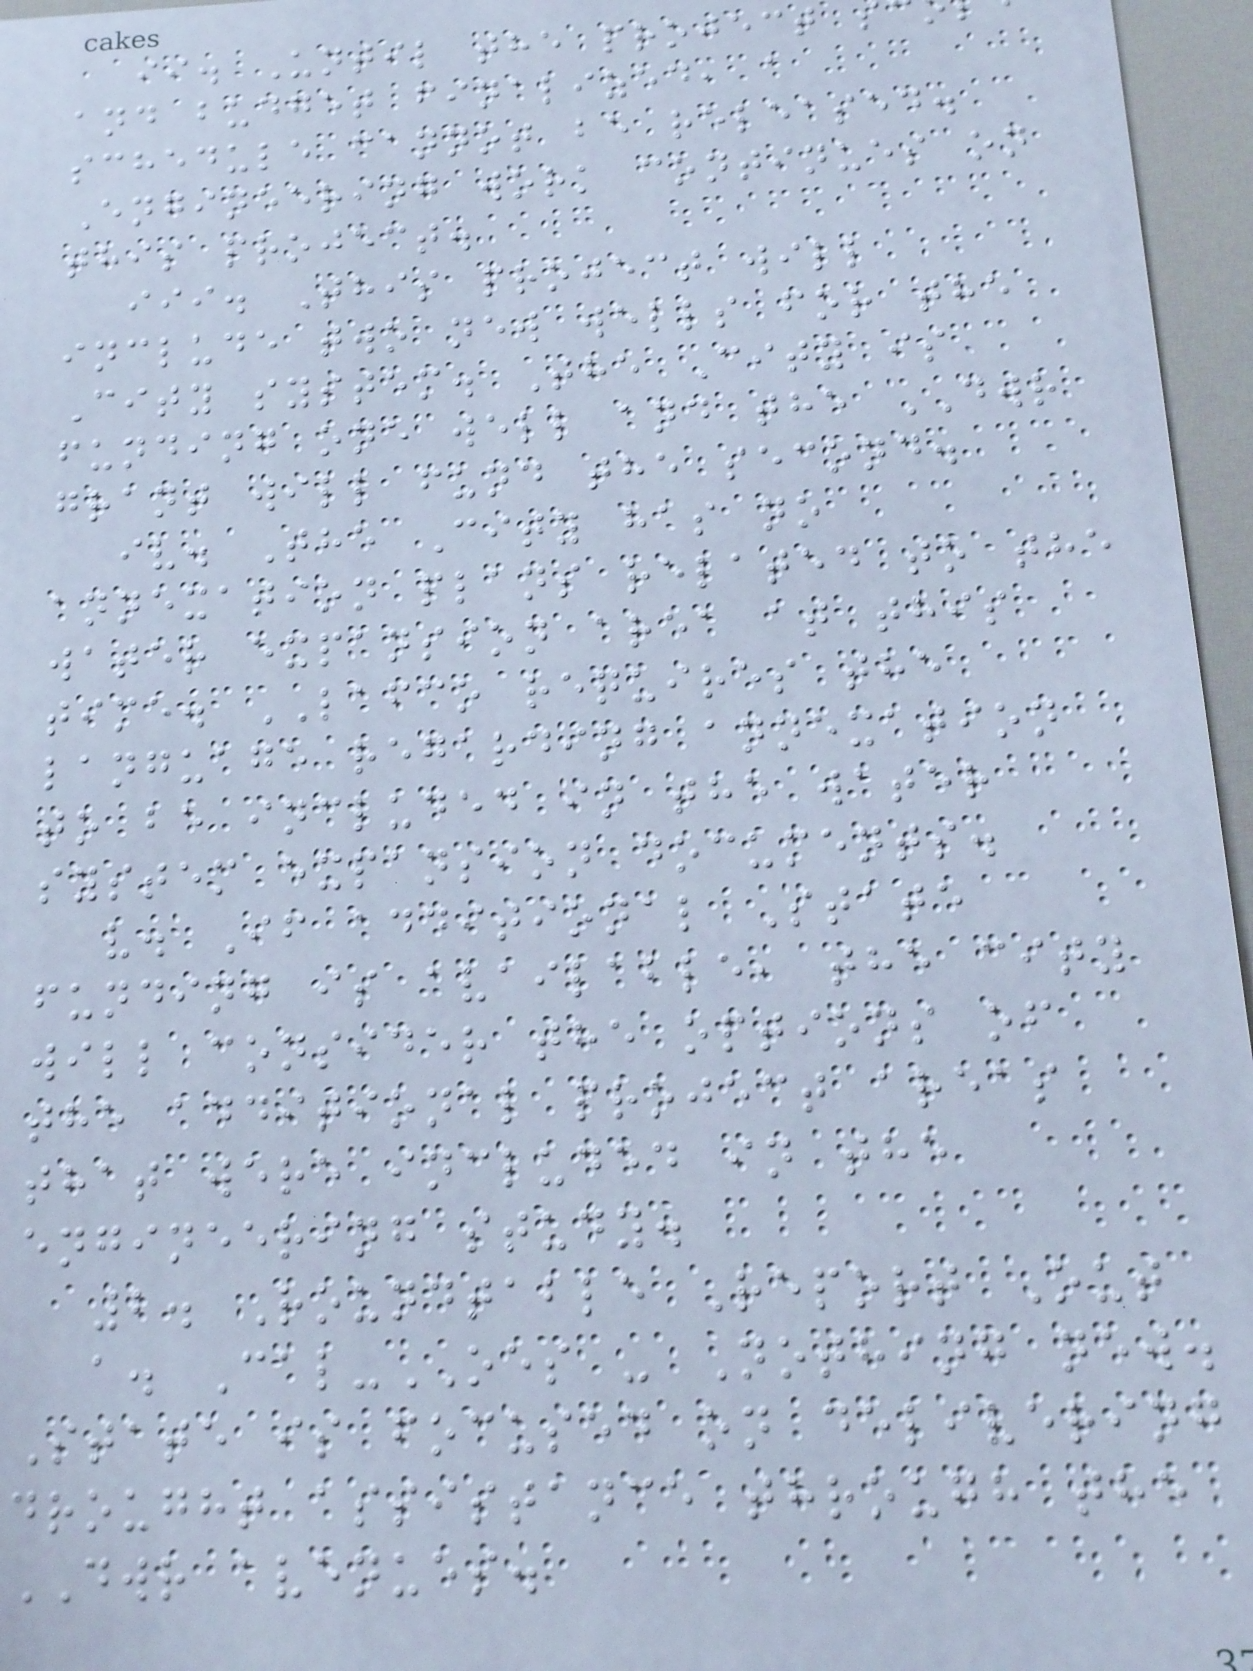ii. Until the project
and budget finalized, a
schedule cannot be released.
Engineering work continues on
this project.
iii. This project will
include two new wells for the
City system. The City is
funding one well and the DWR
grant will fund the second.
iv. The City has no
annexation plans related to the
water expansion area at this
time. LAFCO requires the
language regarding annexation
to be included in the water
system expansion documents.
v. If additional State
funding is available, the city
will consider the options of
the additional project areas
that were included in the
engineering study.
2. Roundtable Report Out
a. Cal-OES - Nothing new.
State is focused on delivering
drought assistance through the
DWR avenues.
